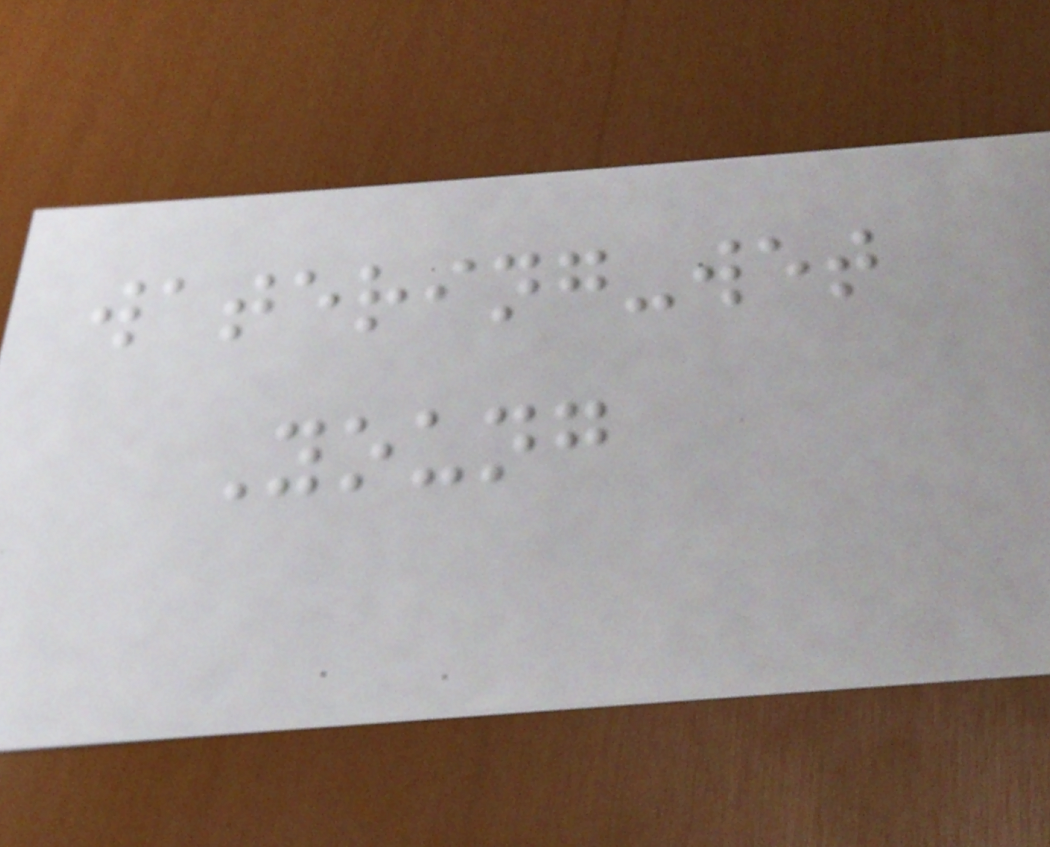watering-wet
Young
